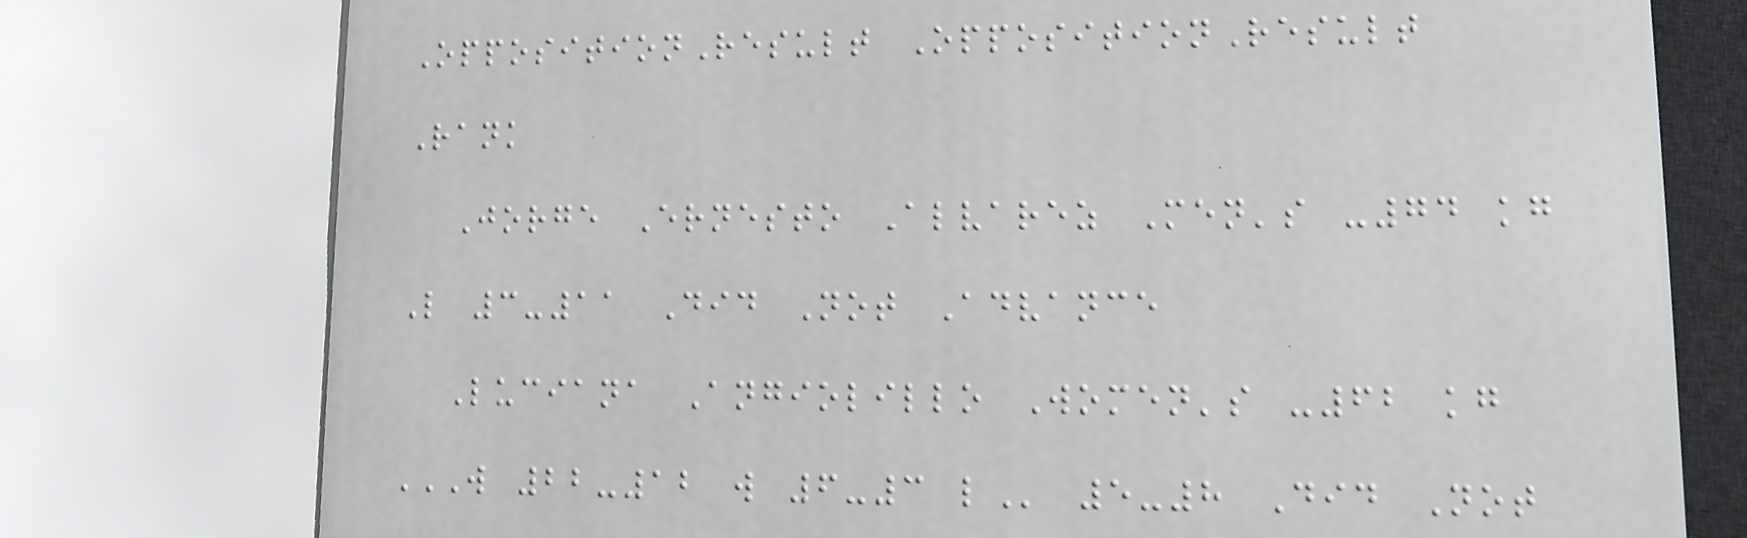OppositionResult OppositionResult
Rank
Jorge Ernesto Alvarez Men's -74 kg
L 3-11 Did Not Advance
Luciana Angiolillo Women's -62 kg
W 22-12 W 6-3 L 5-8 Did Not
